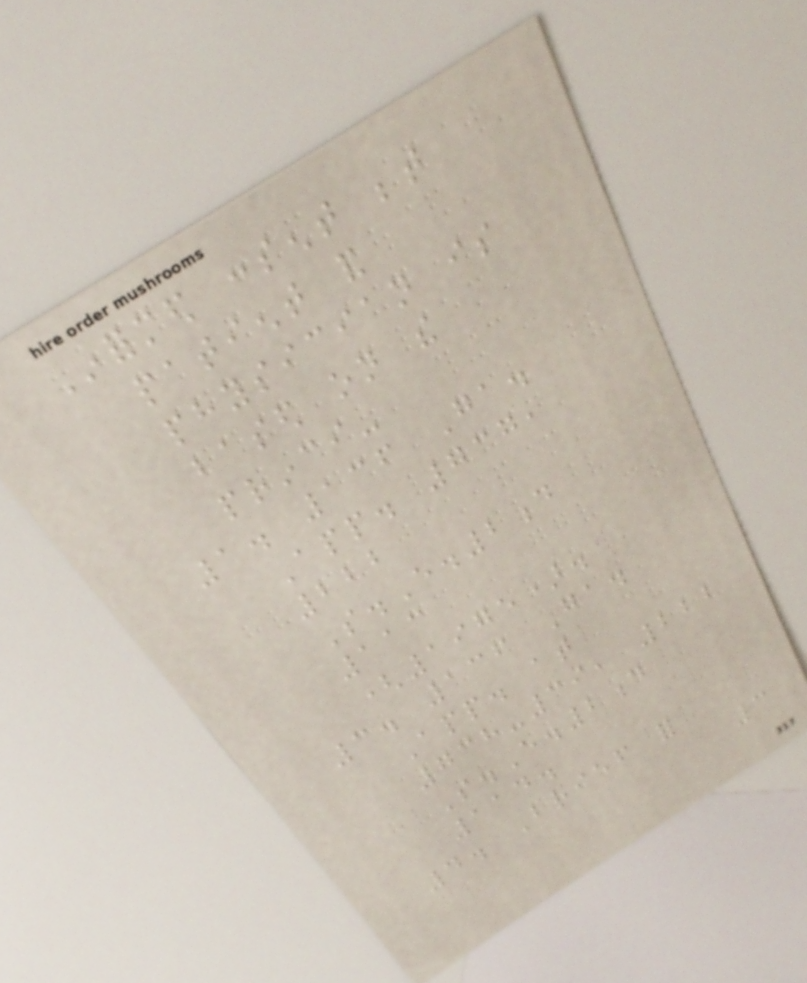Informed consent between
patient and
physician is
based on the
princi-
1. 136 Ga.
App. 737,
222
S.E.2d
113
(1975).
3. 136 Ga.
App. at
738-39, 222
S.E.2d
114.
4. Brief for
3
